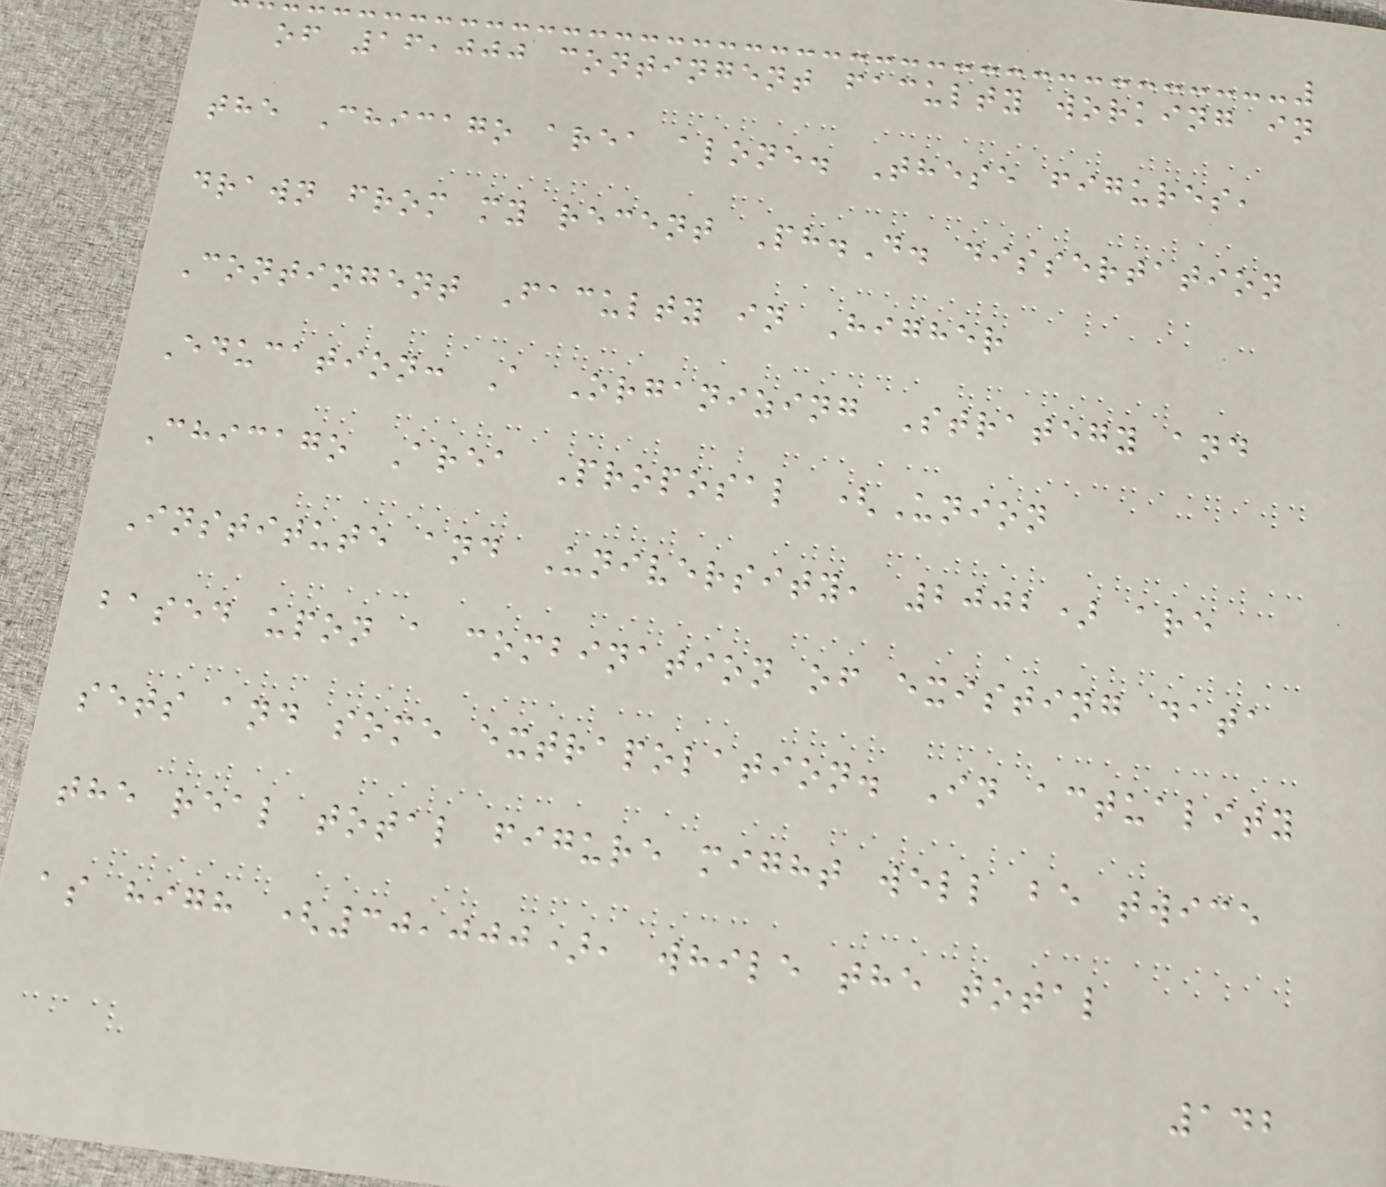of 16,000 contingent faculty working in
the Chicago area alone. These figures,
drawn from my recent Ph.D. dissertation
Contingent Faculty in Higher
Education: A Organizing Strategy and
Chicago Area Proposal (Union
Institute and University, 2002) are
based upon a combination of existing data
sets and some extrapolation. In actuality
the real total figure might well be twice
as high (30,000), while the total
142
